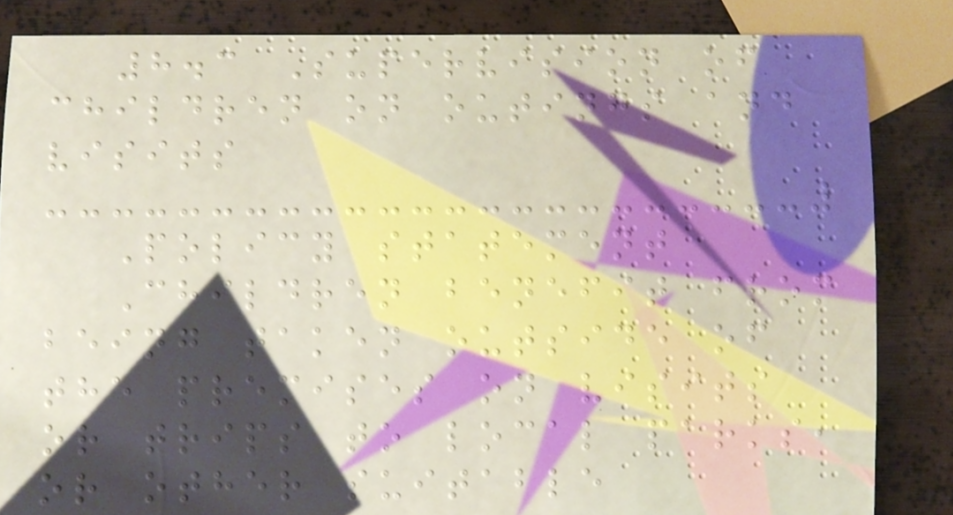8.3 Supervision of
children on outings and
visits
Policy statement
Children benefit from
being taken outside of
the premises on visits
or trips to local parks,
or other suitable
